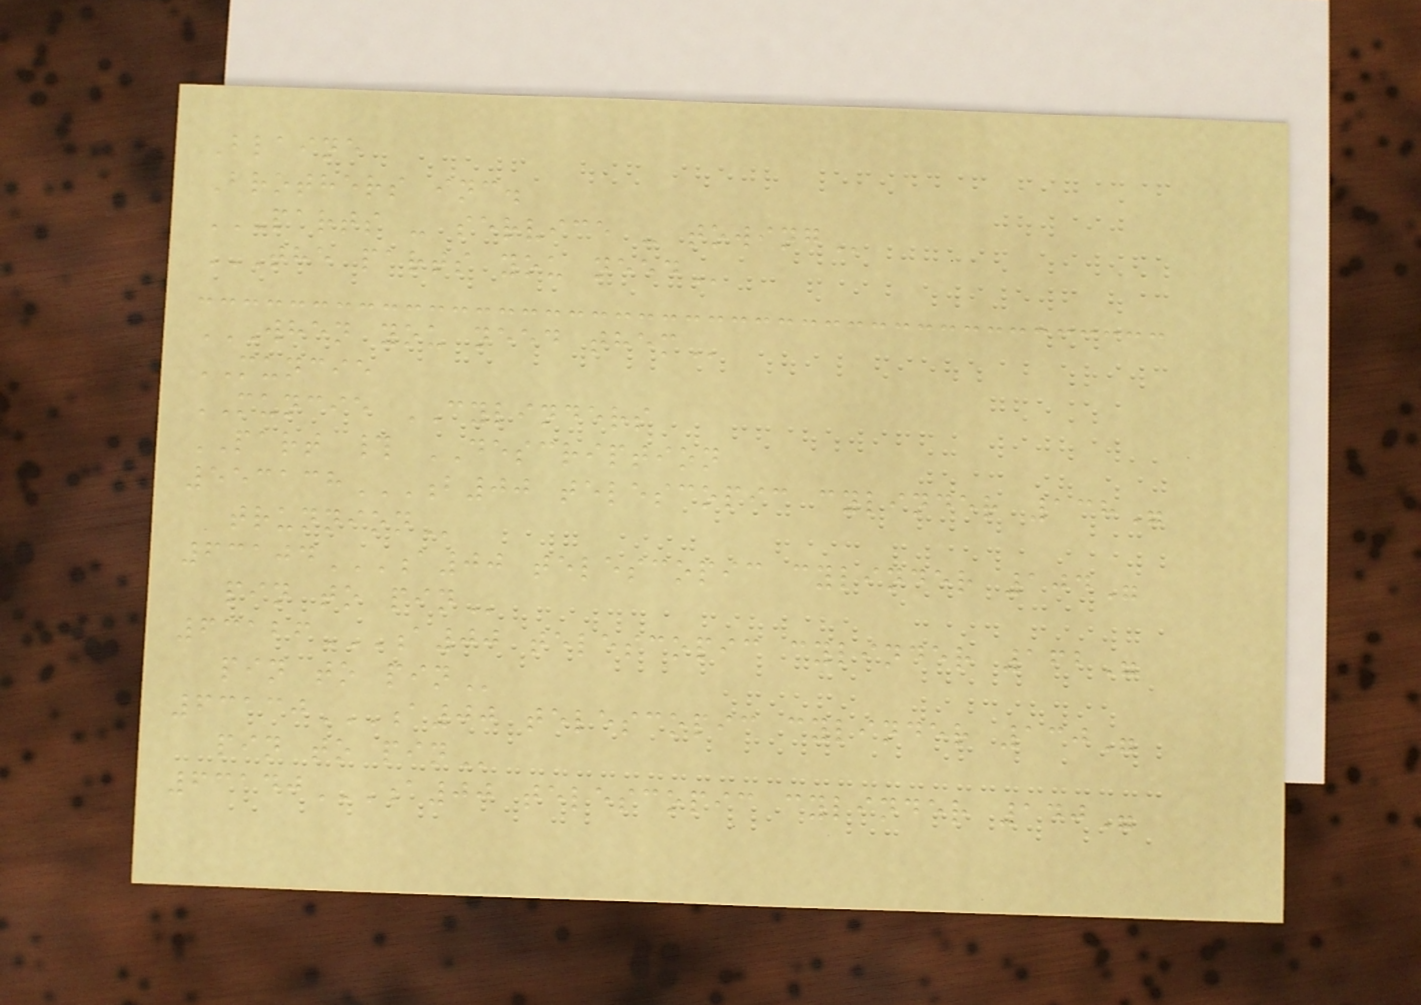Blaine
Brothers inc.
PARTS - SERVICE - TOWING
THE PARTS YOU NEED
WHEN YOU NEED THEM
MUNCIE
MUNCIE CYLINDERS
PART # DESCRIPTION
553138B00 TELESCOPIC CYLINDER 138"
TRUNNION
63104A00 TELESCOPIC CYLINDER 104"
PIN TO PIN
63126A00 TELESCOPIC CYLINDER 162"
PIN TO PIN
63130A00 TELESCOPIC CYLINDER 130"
PIN TO PIN
63140A00 TELESCOPIC CYLINDER 140"
